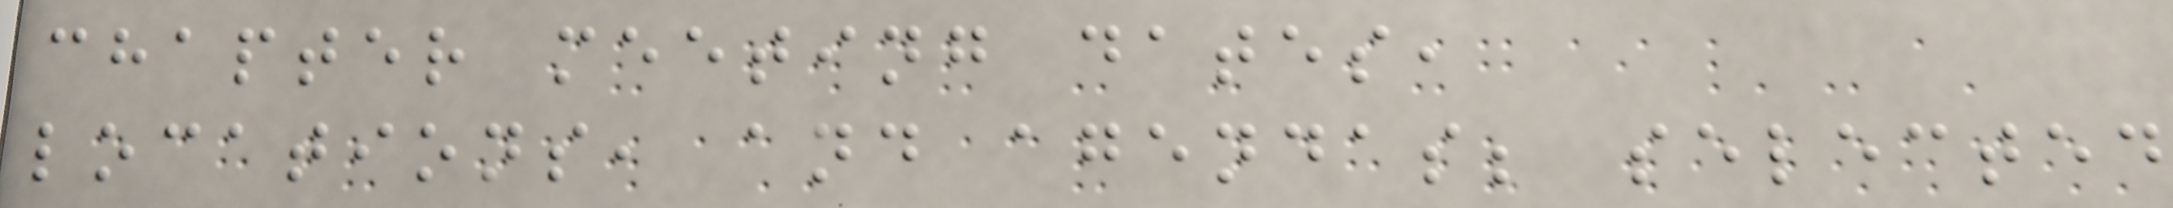chapter meeting dates,
locations, and agendas; selected
